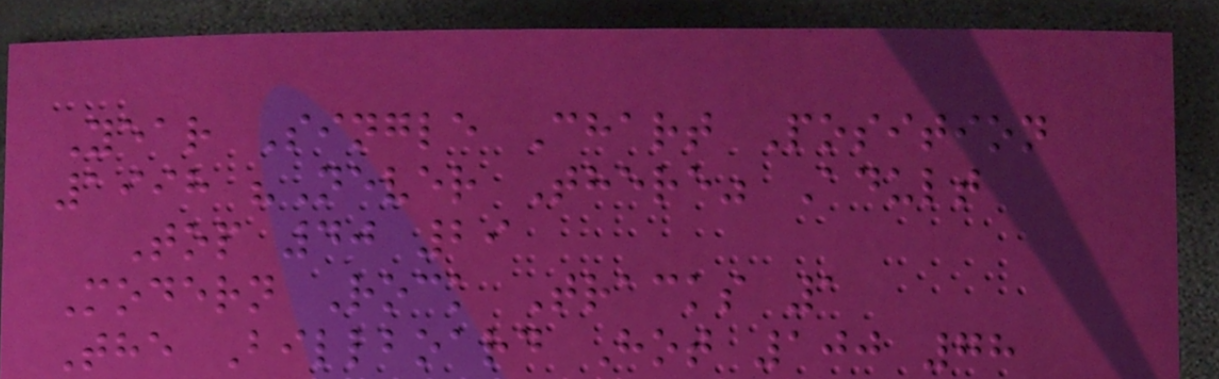Year Single Chart Position
1998 "Never There" Adult
Top 40 29
Modern Rock Tracks 1
The Billboard Hot 100 78
